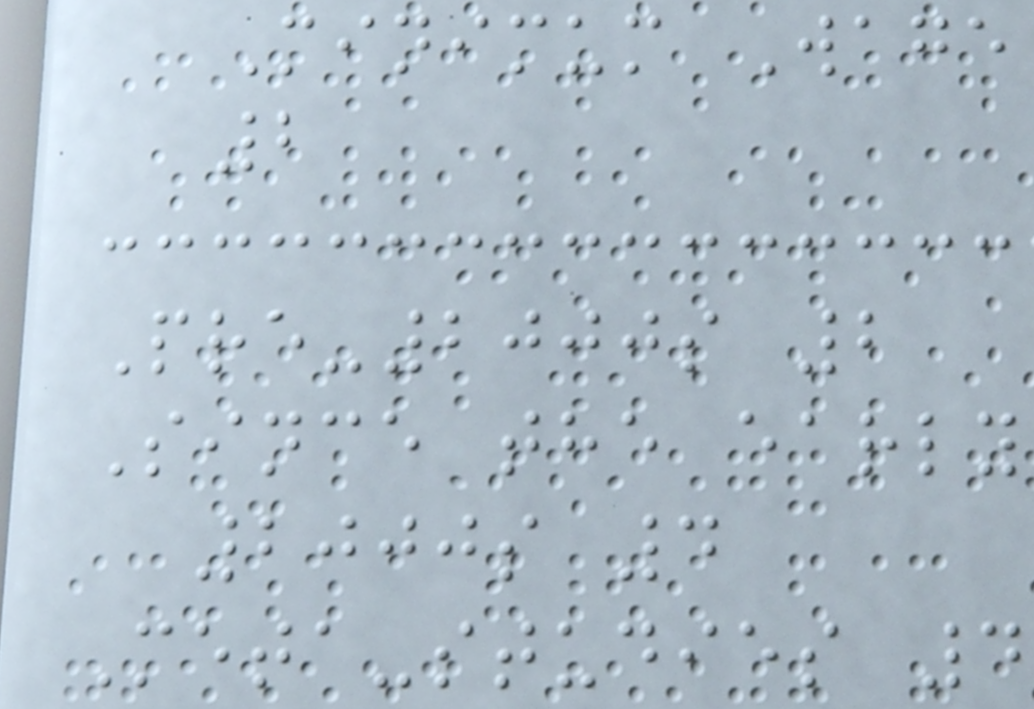Minimum Wage
2
Pre-2000s 2
Since the early
2000s 4
Meta-studies 4
